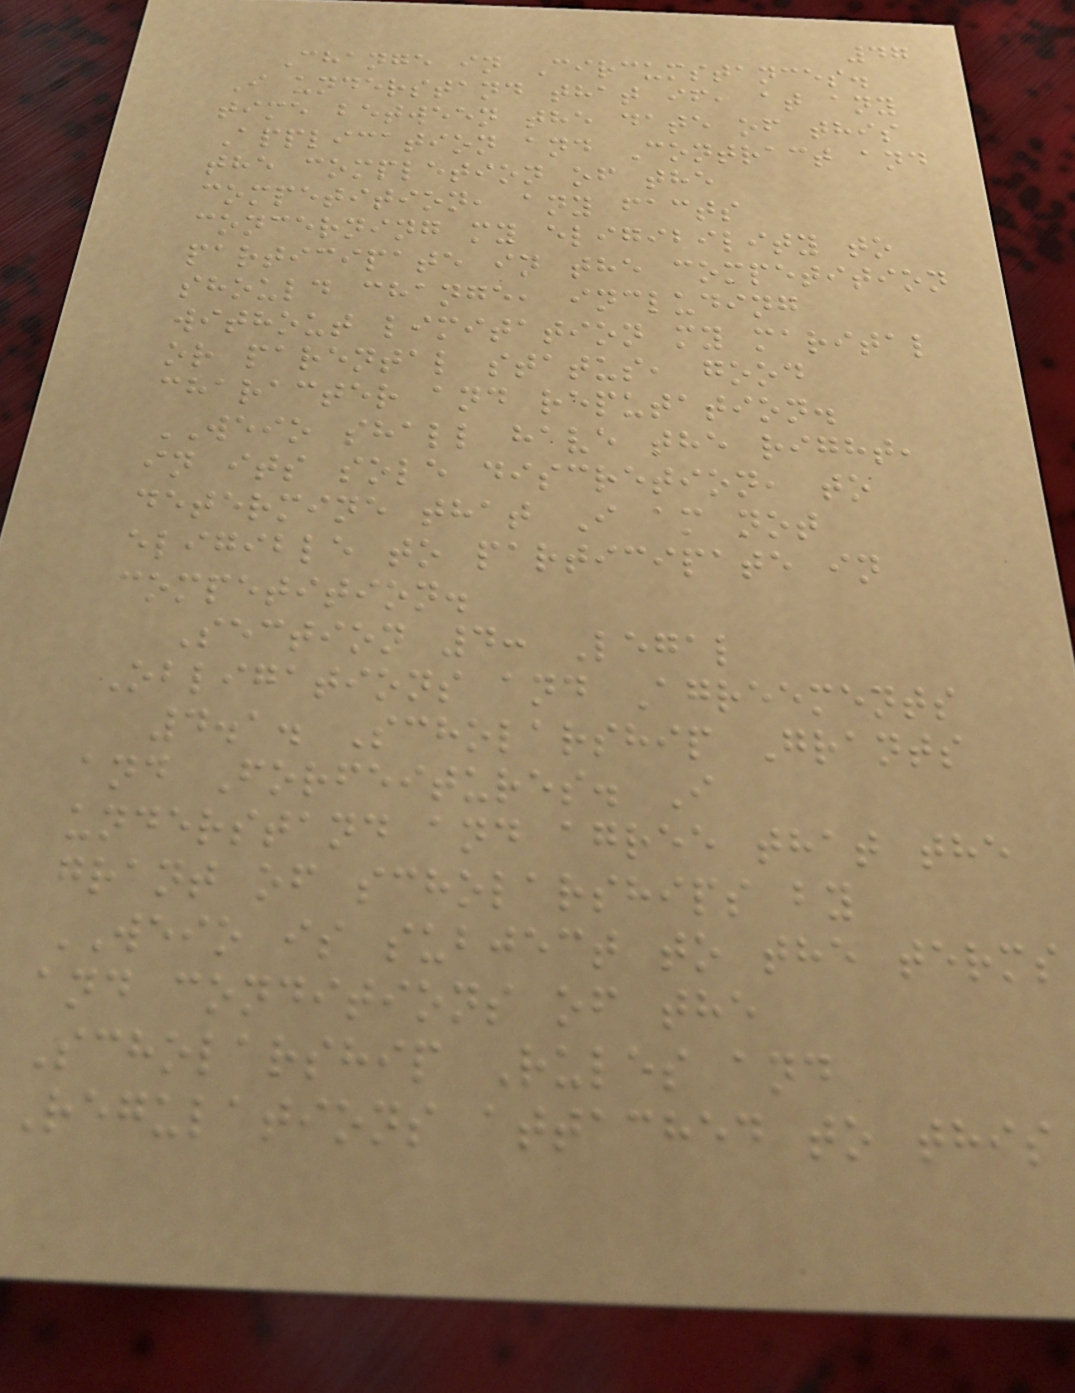47
Change in Circumstances.
I understand that if, at any
time between the date of this
Application and Contract and
the completion of the
competition, any facts
concerning my eligibility to
participate in the competition
should change, including
without limitation my marital
or parental status, good
character and reputation.
WEIO shall have the right,
in its sole discretion, to
determine that I am not
eligible to participate in
competition.
Section 4: Legal
Obligations and Agreements
4.1. Scholarship Grants
and Forfeitures. I
understand and agree that the
grant of scholarships by
WEIO is subject to the terms
and conditions of the
Scholarship Rules and
Regulations attached to this
